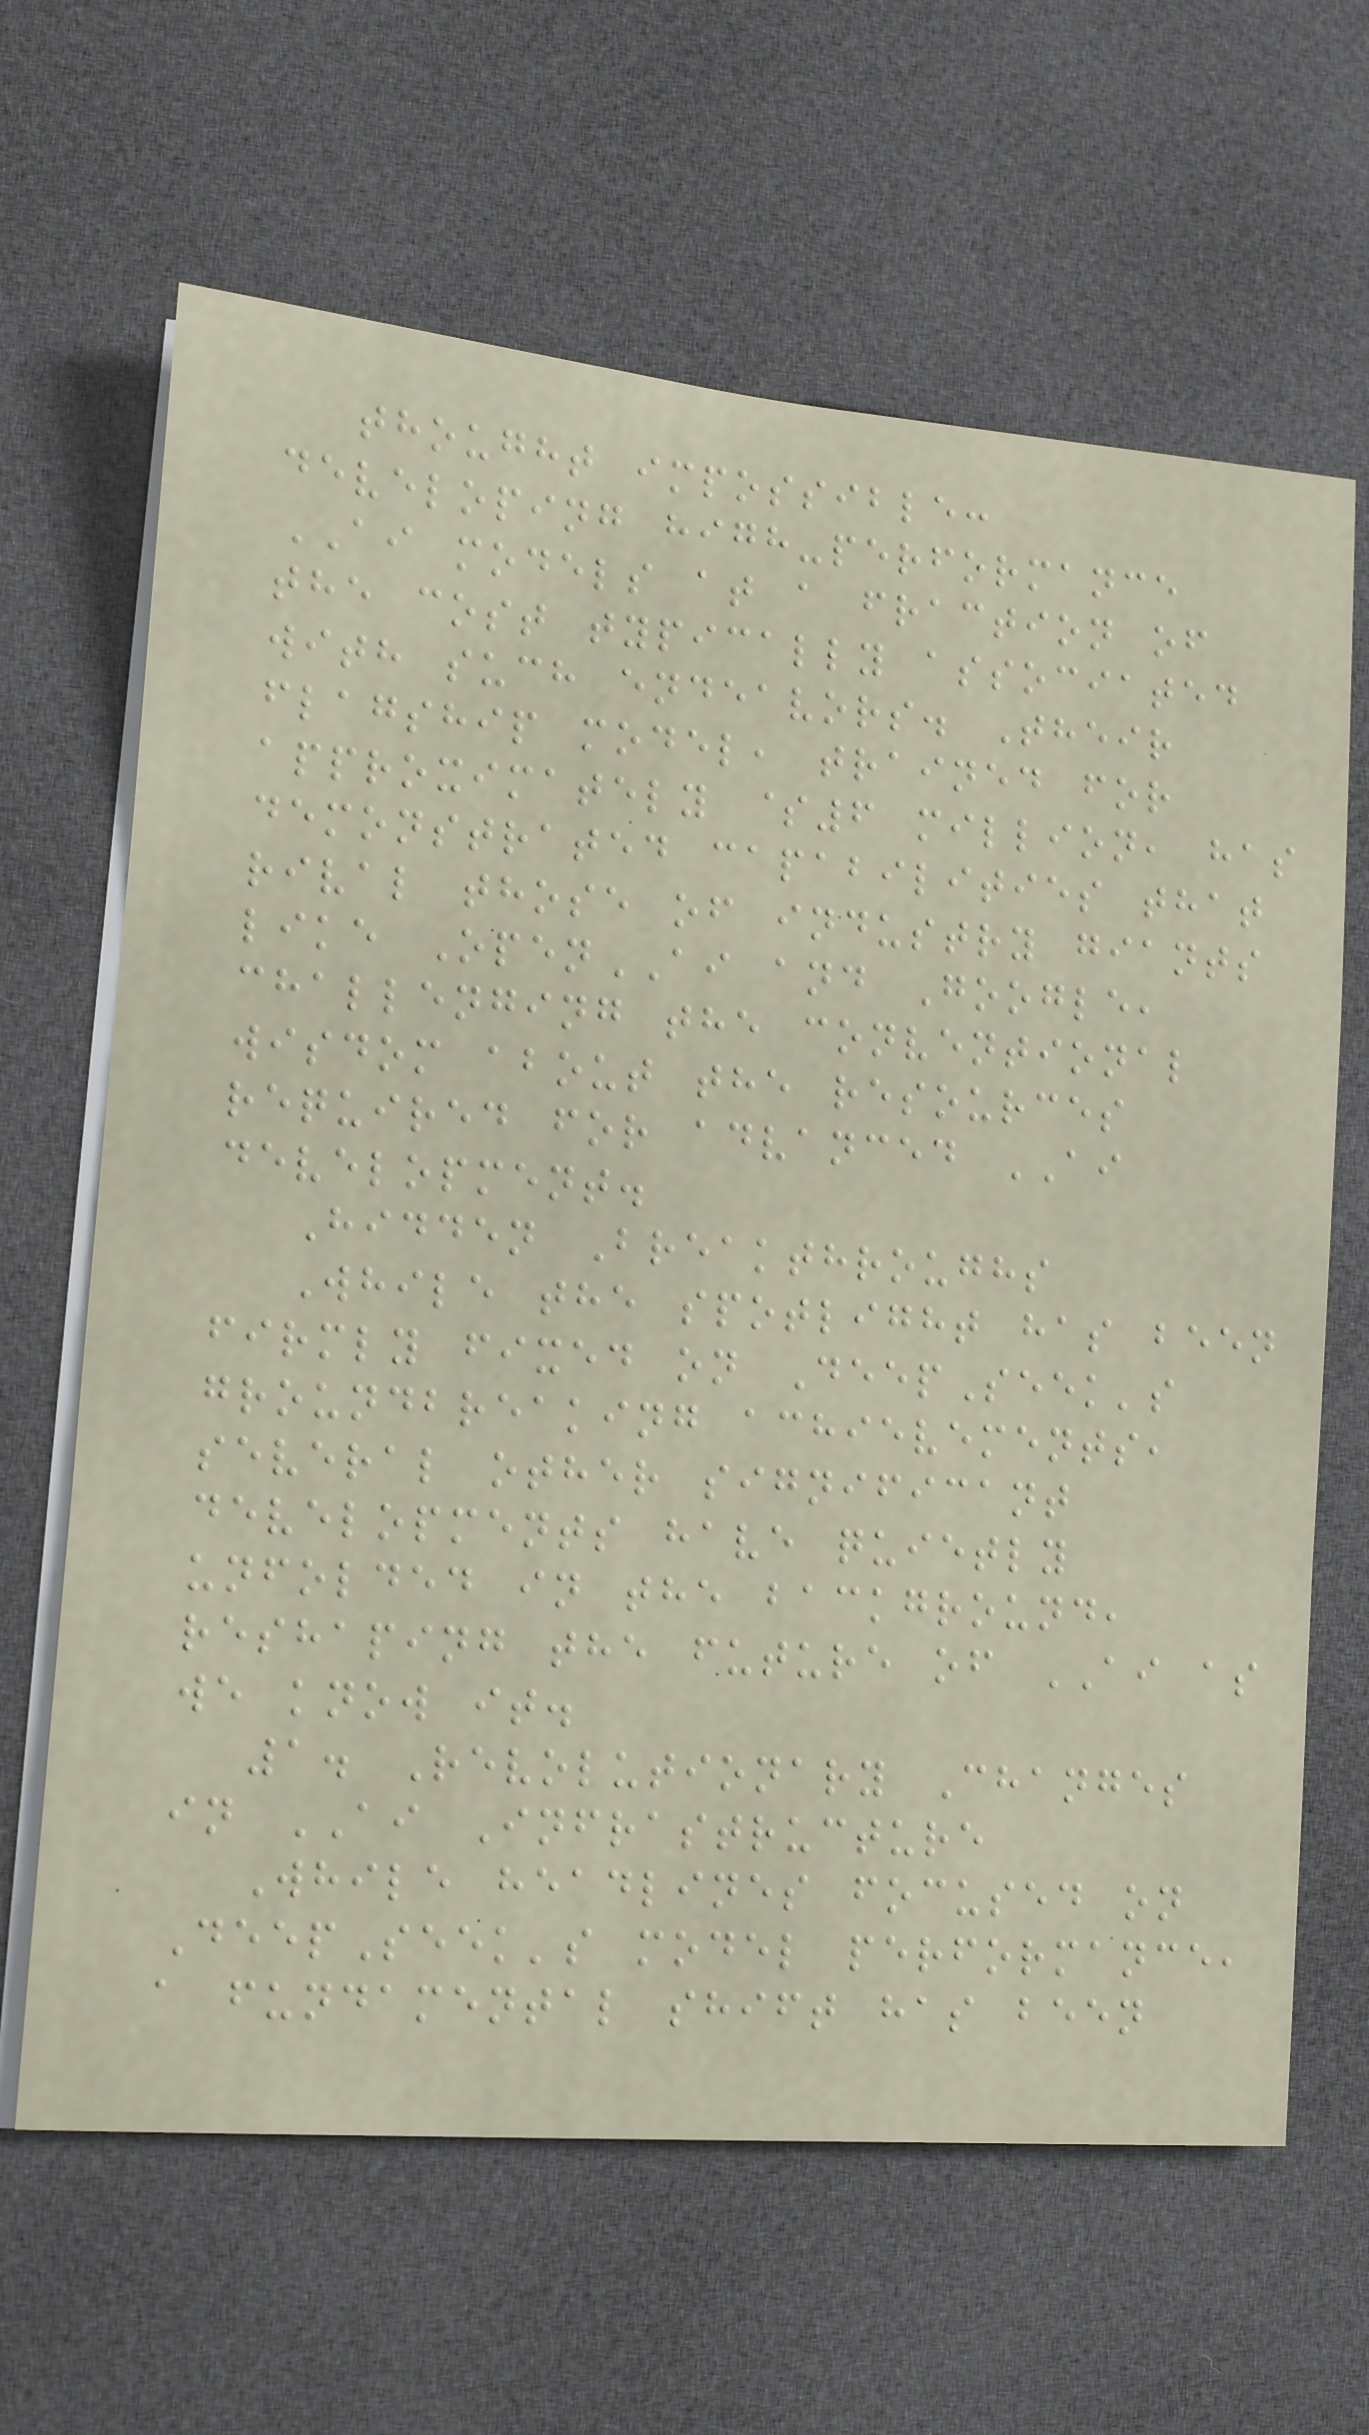thought impossible:
developing high-performance
AI models at a fraction of
the cost typically associated
with such endeavors. Their
flagship model, trained for
approximately $6 million, has
demonstrated capabilities that
rival those of industry giants
like OpenAI and Google,
challenging the conventional
wisdom about the resources
required for advanced AI
development.
Hidden Breakthroughs
While the spotlight has been
firmly fixed on DeepSeek's
groundbreaking achievements,
several other significant
developments have quietly
unfolded in the background,
reshaping the future of AI as
we know it.
1. Revolutionary Changes
in AI Infrastructure
While headlines focused on
DeepSeek's model performance,
a fundamental shift has been
